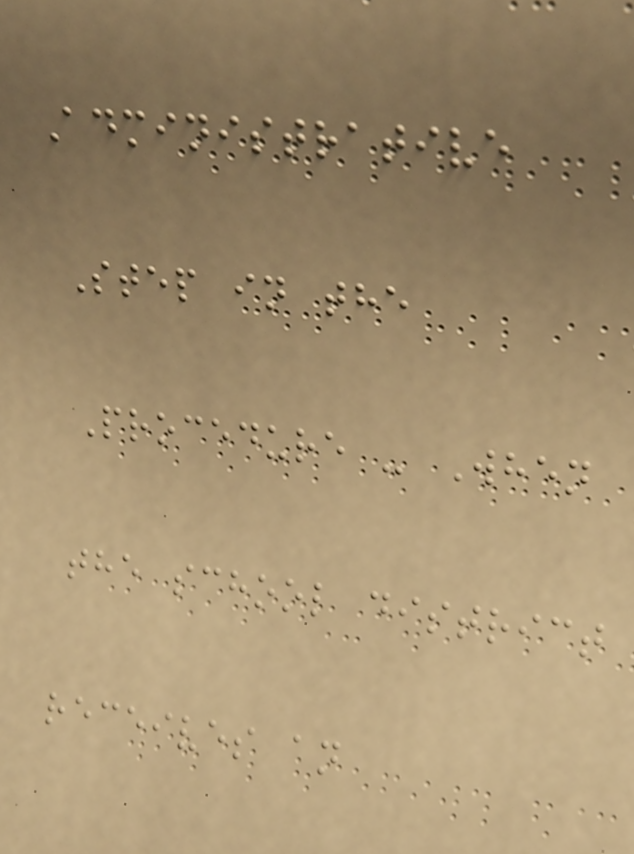Administrative
Step in the
Procedure - When
the school district
receives an
